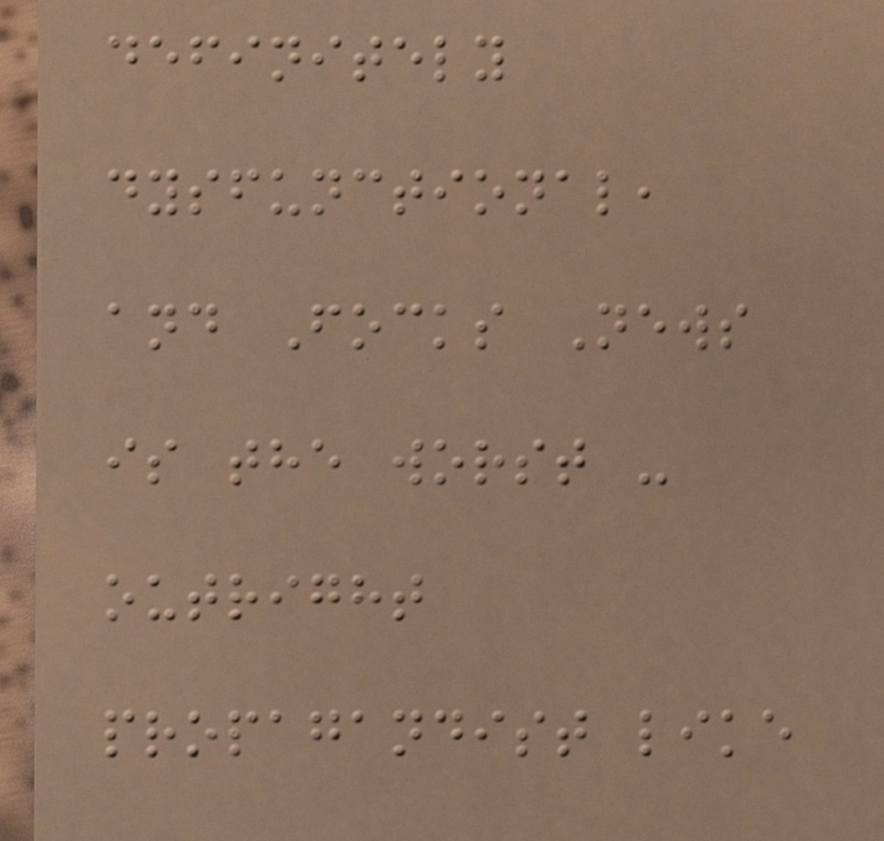definitely
dysfunctional,
and Focks News
is the worst -
outright
propagandist like
